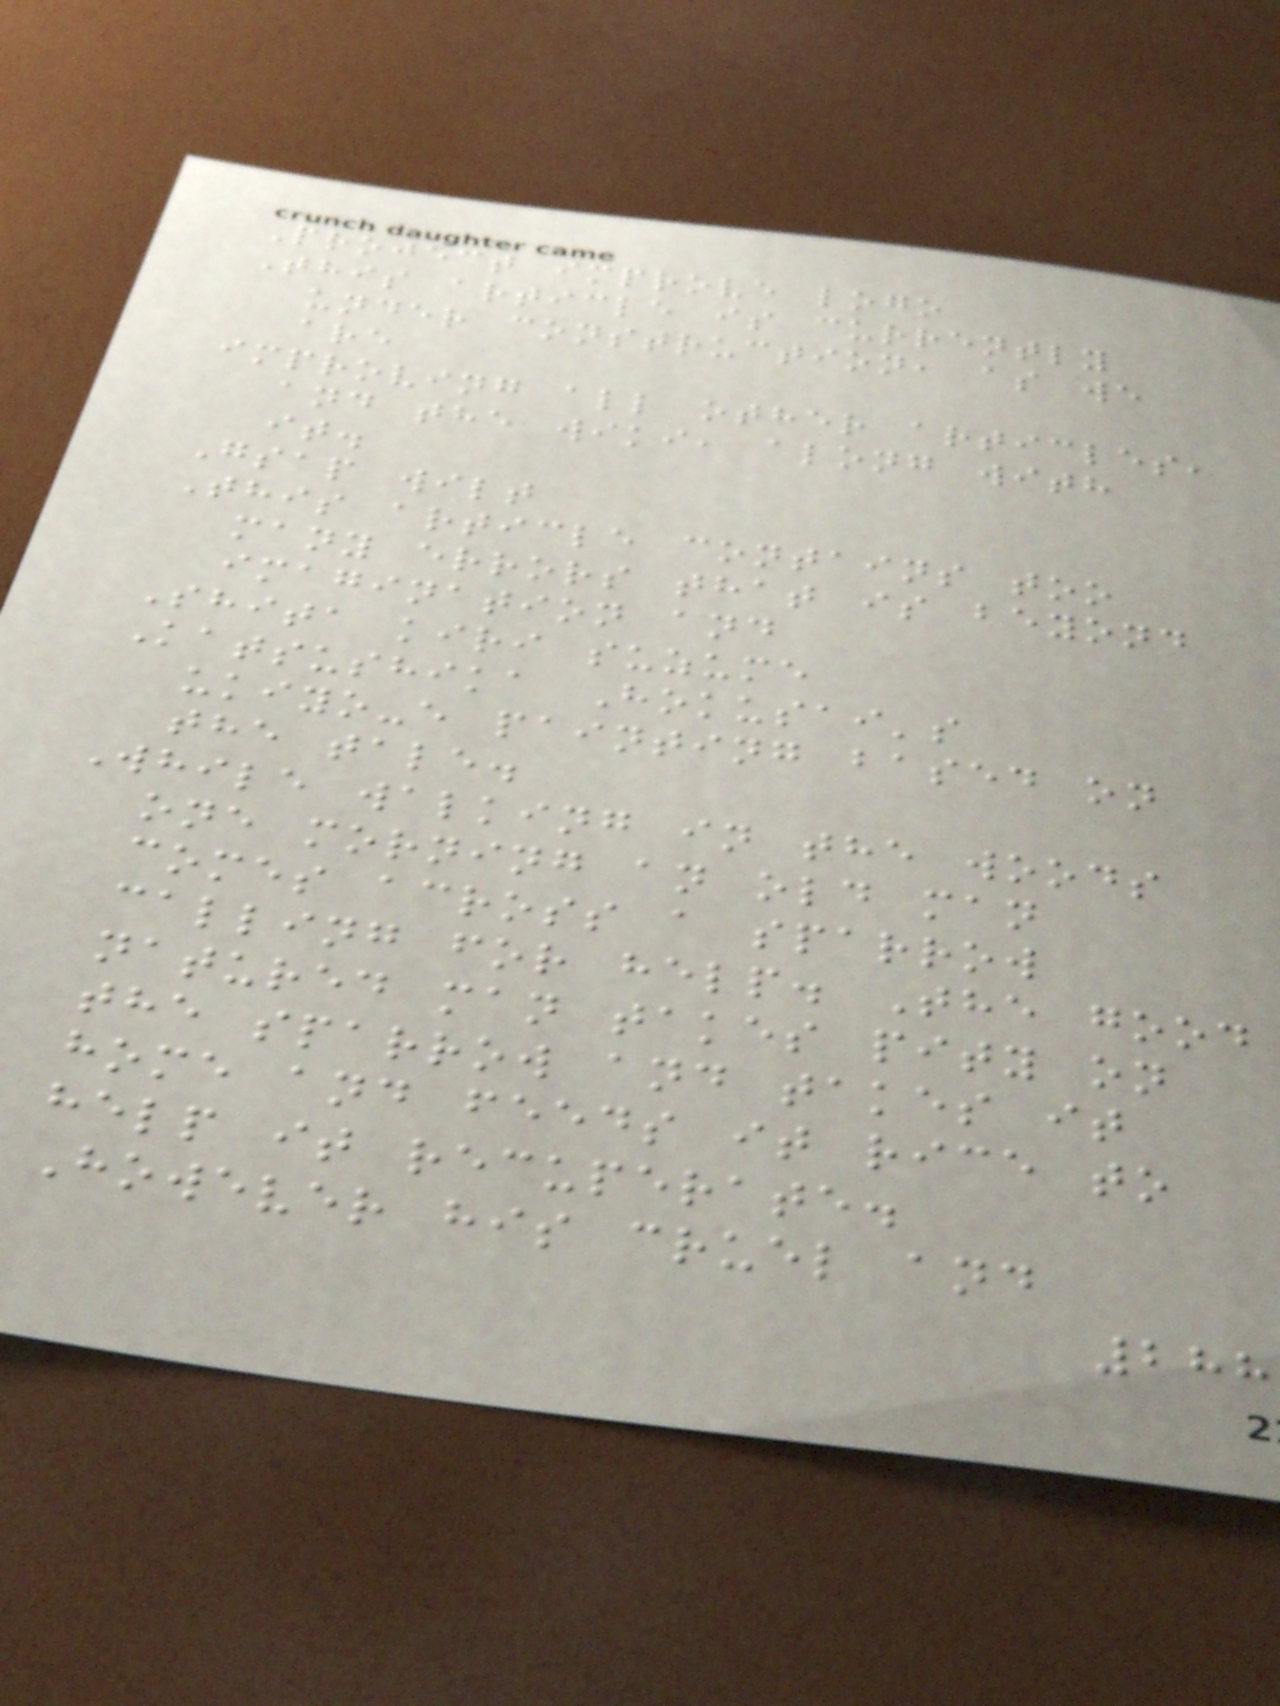Project improve logo
This article is currently
under construction, as we
are
improving all other articles,
and the wiki, along with
it.
Gsap wilt
This article contains too
many errors that is beyond
imagination and
Shita kiri suzume
Katsushika Hokusai's
ukiyo-e painting based on
the tale.
While walking in the woods
one morning an old man
comes across a sparrow
calling for help. The good
natured man takes pity on
the sparrow and takes it
home and feeds it rice to
help it recuperate.
However his cruel and
288
